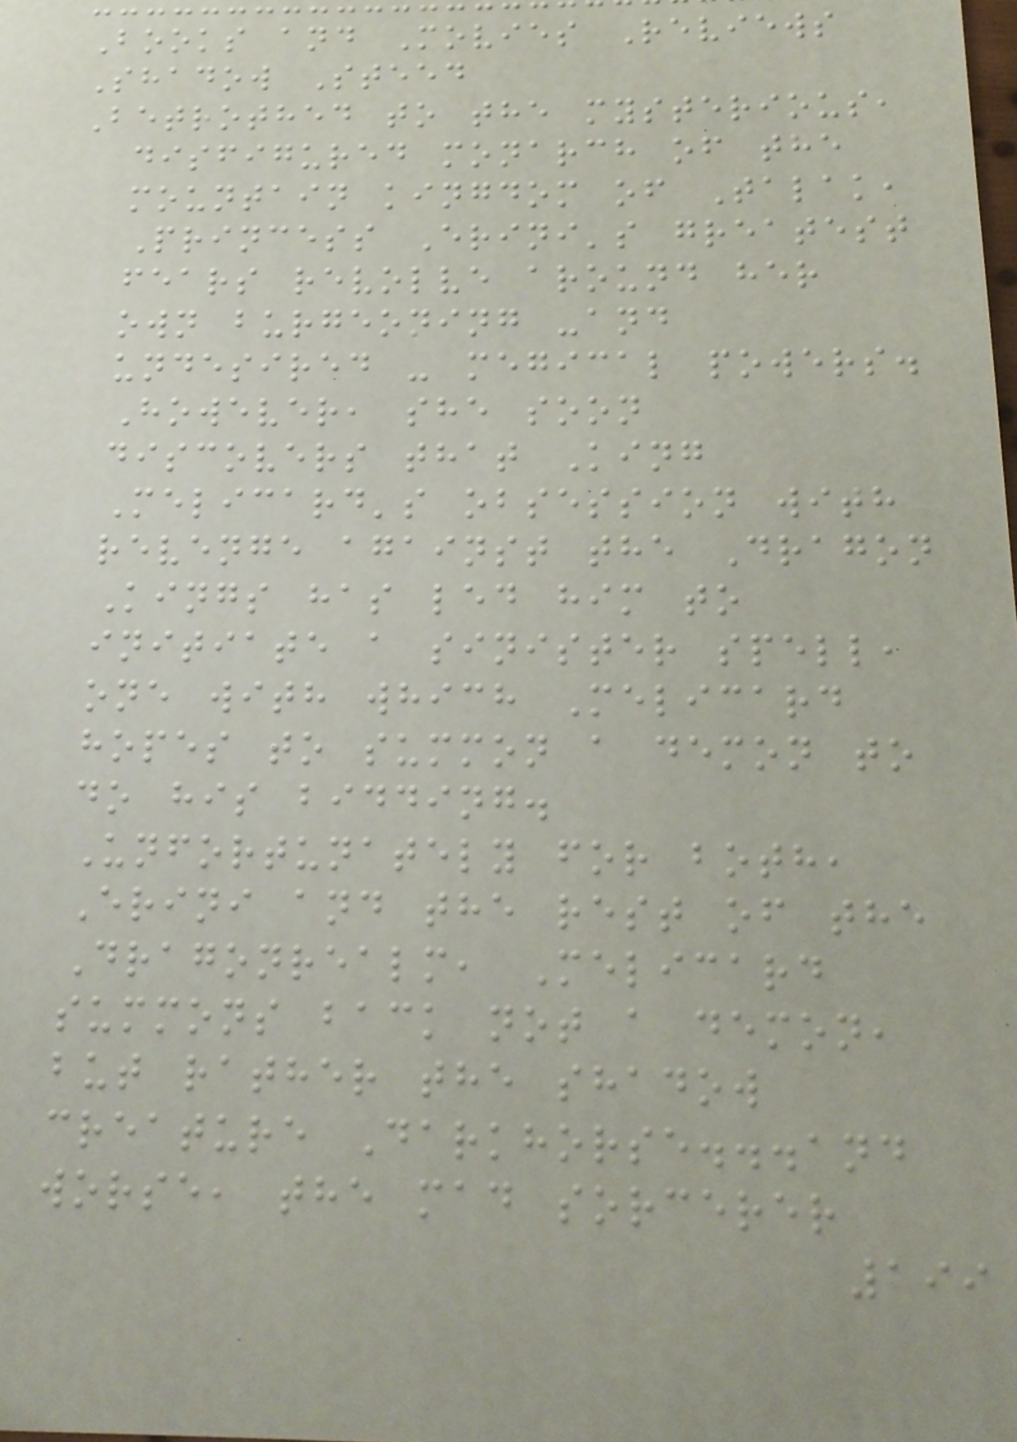Books and Movies Reviews
Shadow Steed
Betrothed to the mysterious,
disfigured monarch of the
mountain kingdom of Talak,
Princess Erini's greatest
fears revolve around her
own burgeoning -and
undesired - megical powers.
However, she soon
discovers that King
Melicard's obsession with
revenge against the Dragon
Kings has led him to
initiate a sinister spell,
one with which Melicard
hopes to summon a demon to
do his bidding.
Unfortunately for both,
Erini and the rest of the
Dragonrealm, Melicard
summons back not a demon,
but rather the shadow
creature Darkhorse...and
worse, the mad sorcerer
199
